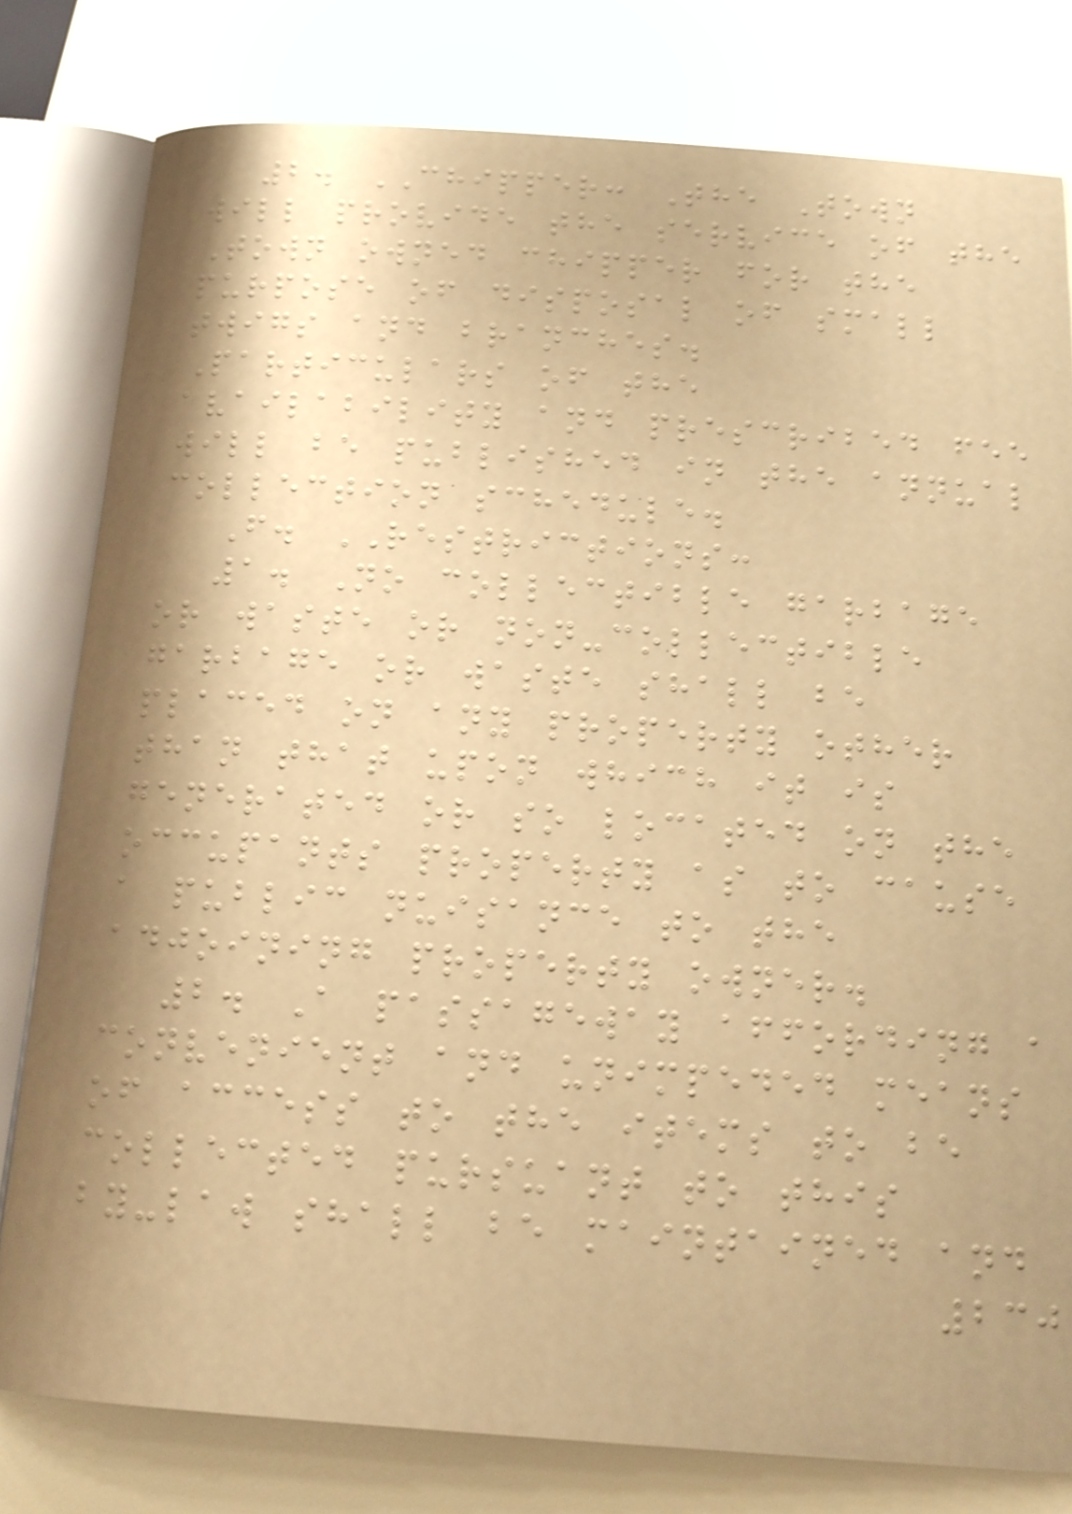2. CHIPPER: The Town
will provide the service of the
Town owned chipper for the
purpose of disposal of small
twigs and branches.
Particulars of the
availability and prescribed fee
will be published in the annual
collection schedule.
F. RESTRICTIONS:
1. No collectible garbage
or waste or non-collectible
garbage or waste shall be
placed on any property other
than that upon which it is
generated or so located on the
occupants property as to cause
a public nuisance to the
adjoining property owner.
2. A passageway affording a
convenient and unimpeded means
of access to the items to be
collected pursuant to this
by-law shall be maintained and
230
